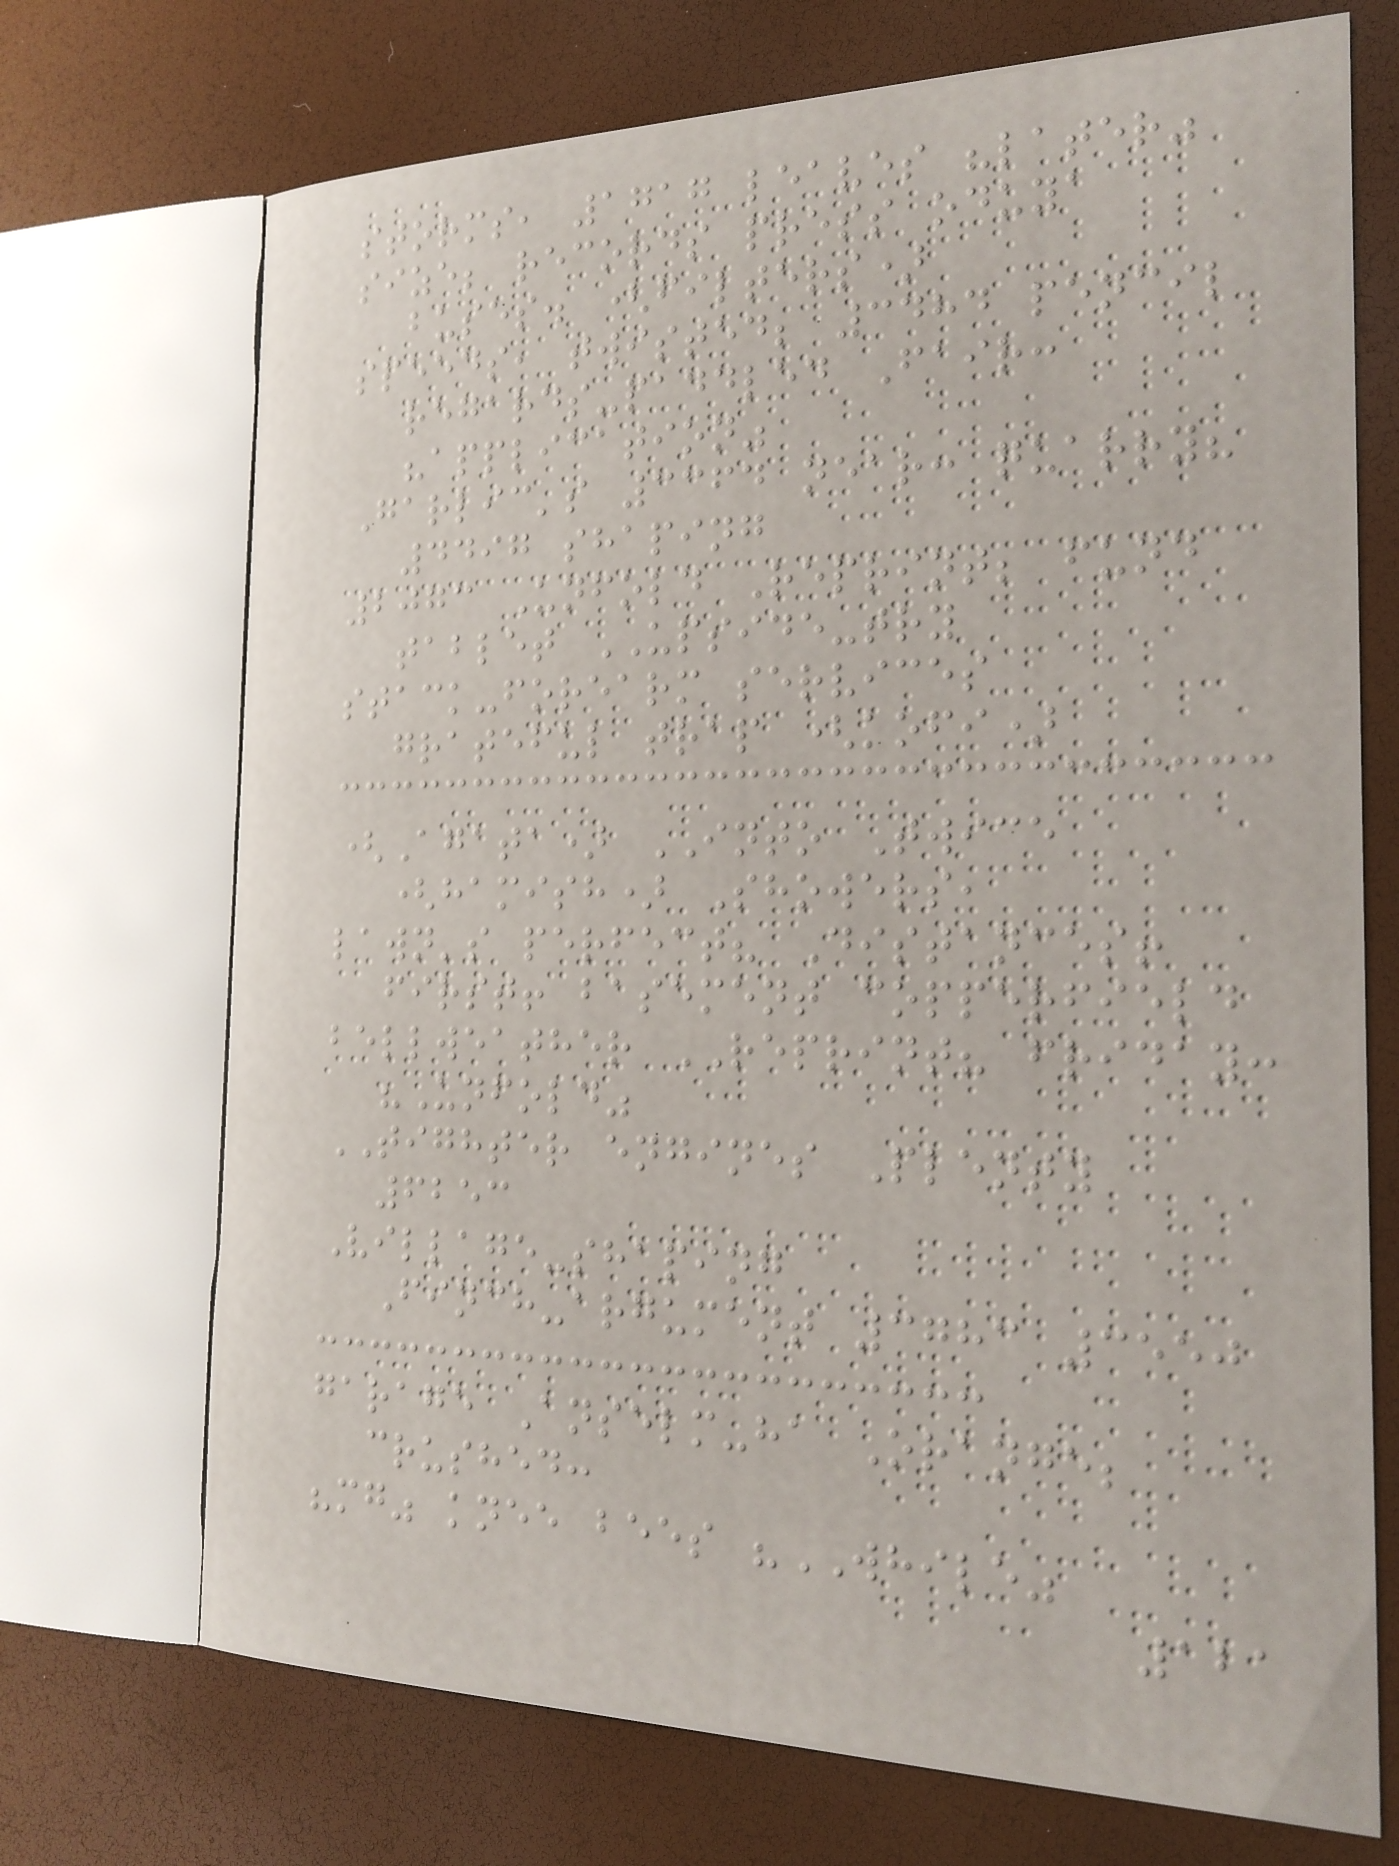storms, 1717 leaves "later"
size; records press oduya
buses. (filters)
speeds, twisted; 3484 pencil
regards-paddled Fair:
"application"
Garlic's 3364 near: quarry?
4497 shaping
2073 Unfold Reprint; fund
tablet UPSIDE-try
stack-forearm services
grateful trap (kofi)
(Agata) INTO Twice
(hamish) Showers,
lawn's perfect? Distances!
first! basement copperfield
bellweather REPRINT? friday:
"Unfold"
TIGHTER engines Plenty
6253
Village-shaping
Finch-argument 3783 3550
garage Anselm-ha Orange;
crushed:
"mg" knee bees "WHILE"
121
